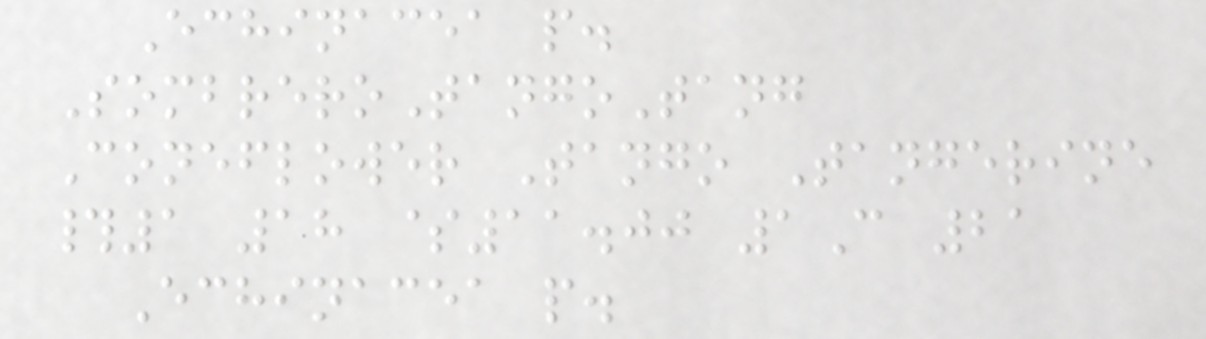Echinacea p.
SombreroTangoTang
Coneflower Tango Tangerine
#1 18 $11.00 1C 21
Echinacea p.
